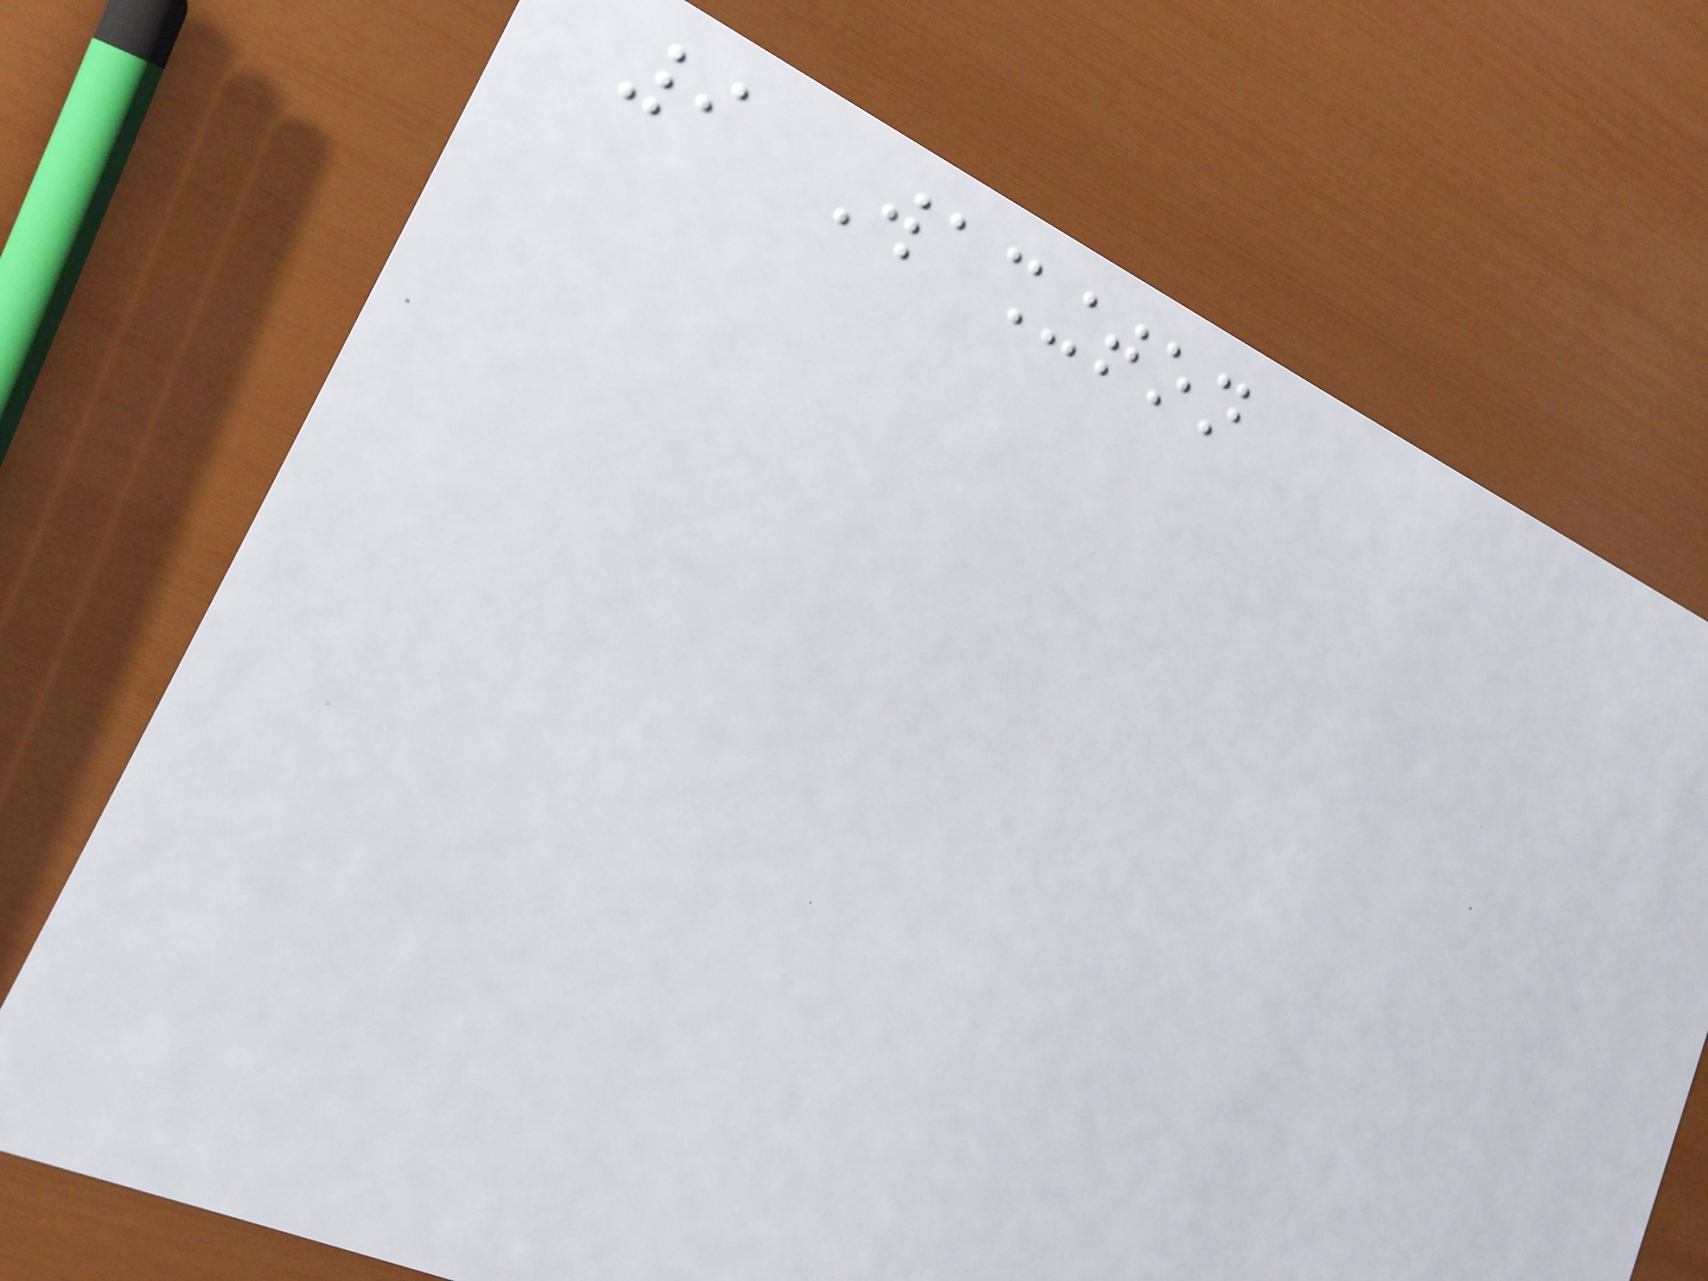9 Washington
